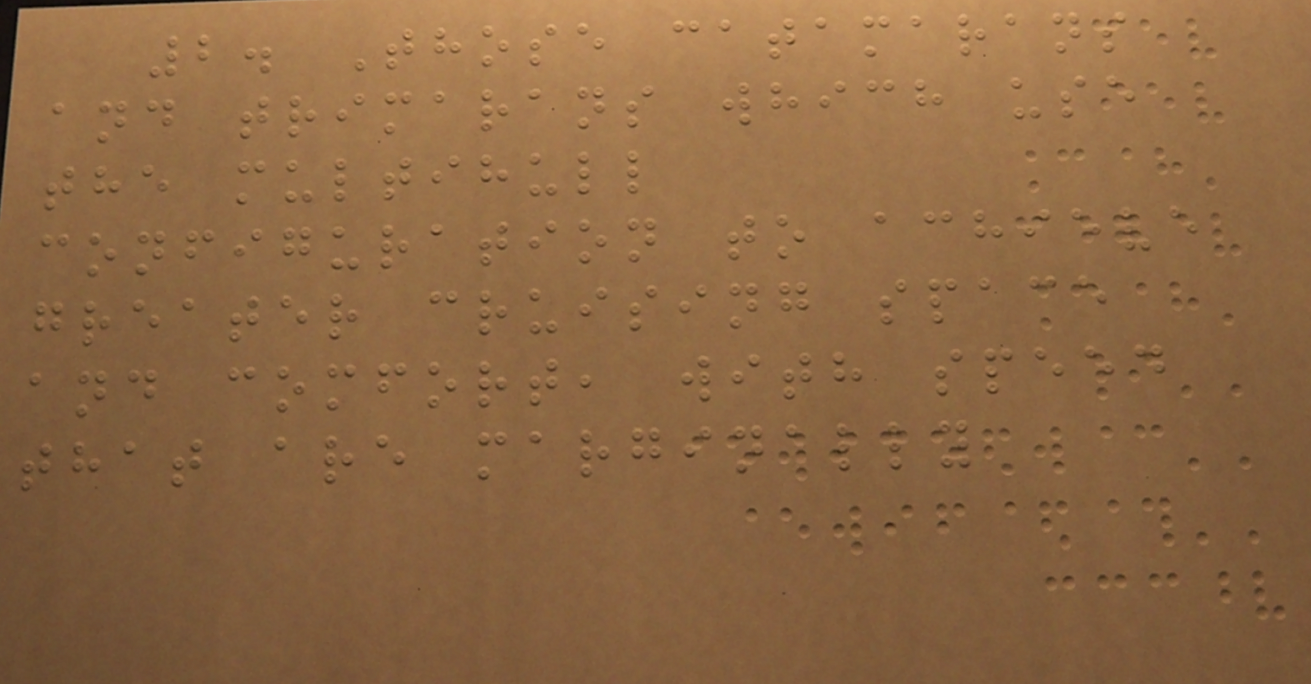2. Those catamarans
and trimarans which use
the multihull
configuration to achieve
greater cruising space
and comfort, with speed
that are marginally
